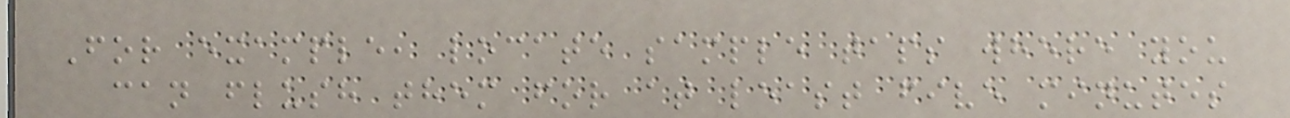For example, locate sample taps where you
can flush them for at least five minutes
